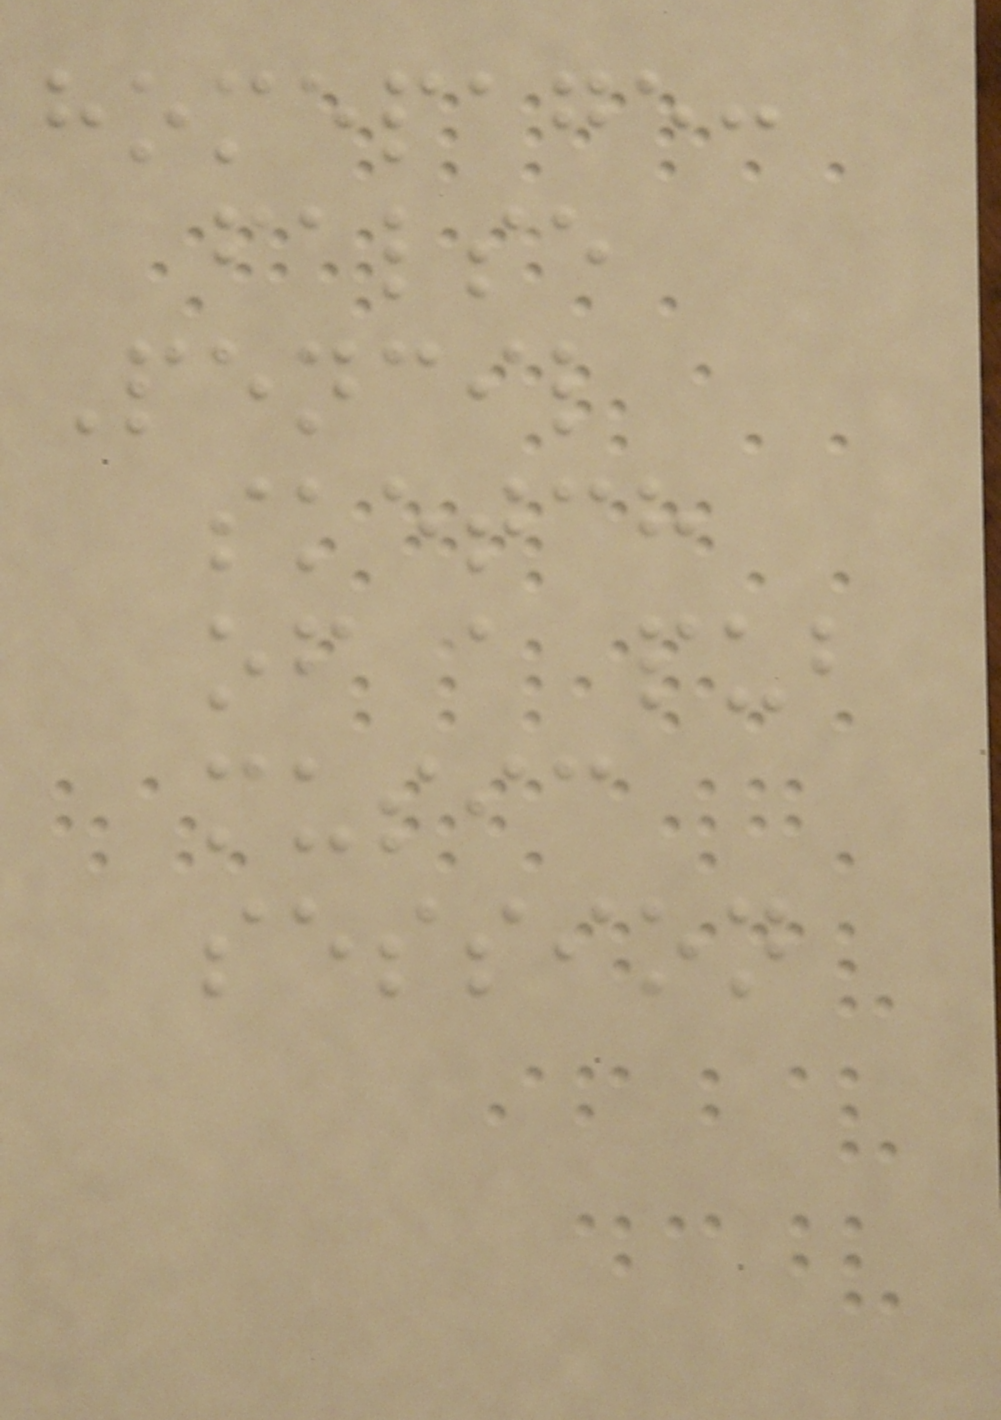homepage:
false
Pencil
sketch
of a pub
music
session
